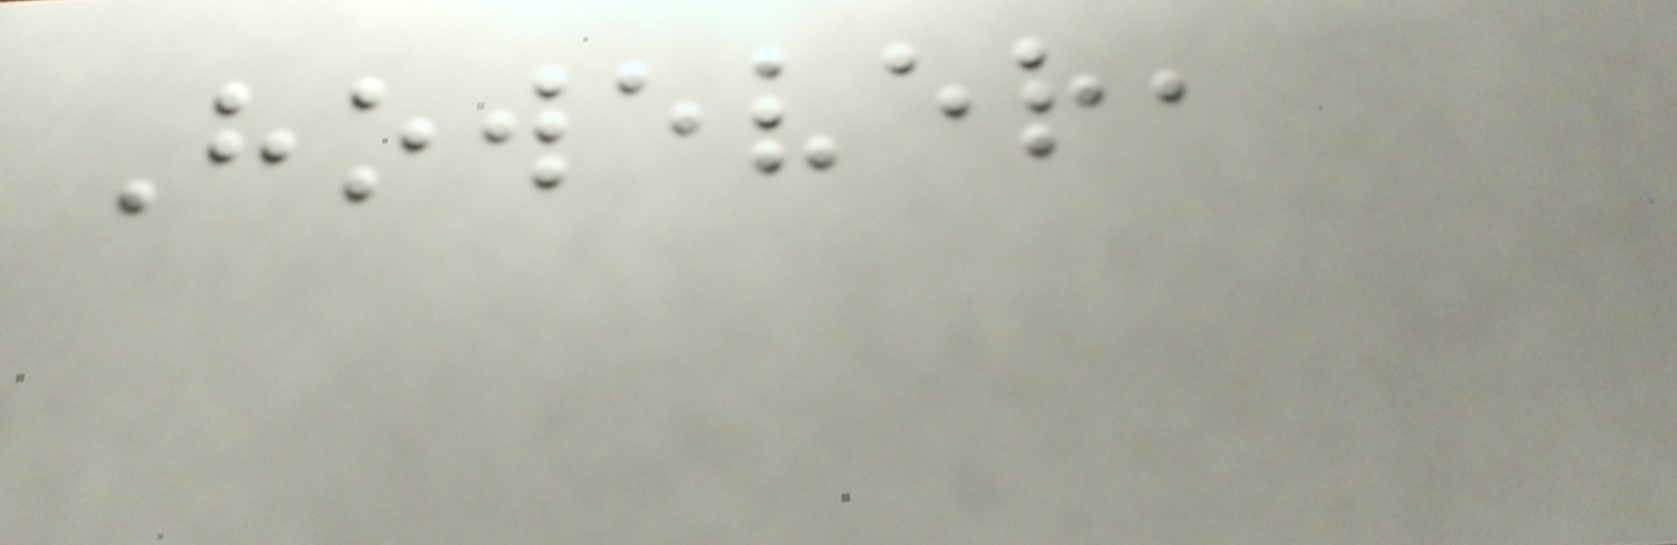However,
